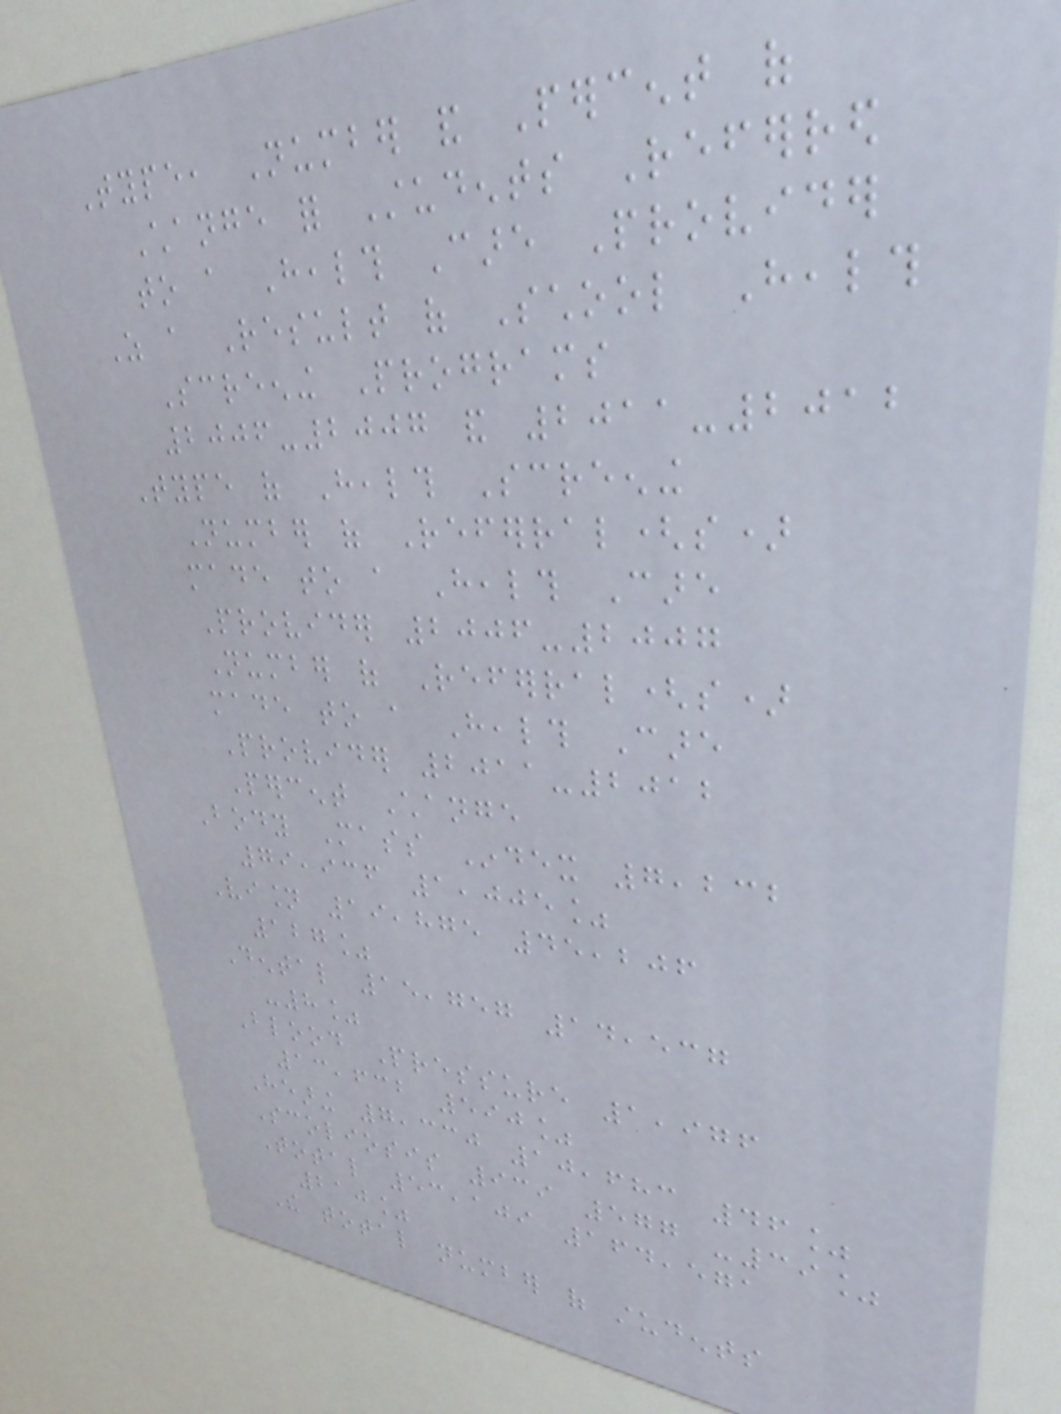Type, Number and Percent of
Change for Students Referred
to a Health Care Provider
As a Result of School Health
Screening Programs
2006-2007 and 2011-2012
Type of Health Screening
Number of Referral(s)
made to a Health Care
Provider 2006-2007
Number of Referral(s)
made to a Health Care
Provider 2011-2012
Percent Change
Body Mass Index 7,232
79,936 1,005%
Vision 19,875 45,206
127%
Dental 15,757 14,537
-8%
Blood Pressure 1,976
13,632 590%
Hearing 7,330 10,683 46%
Scoliosis 939 577 -39%
Total 53,109 164,571
210%
The total number of students
